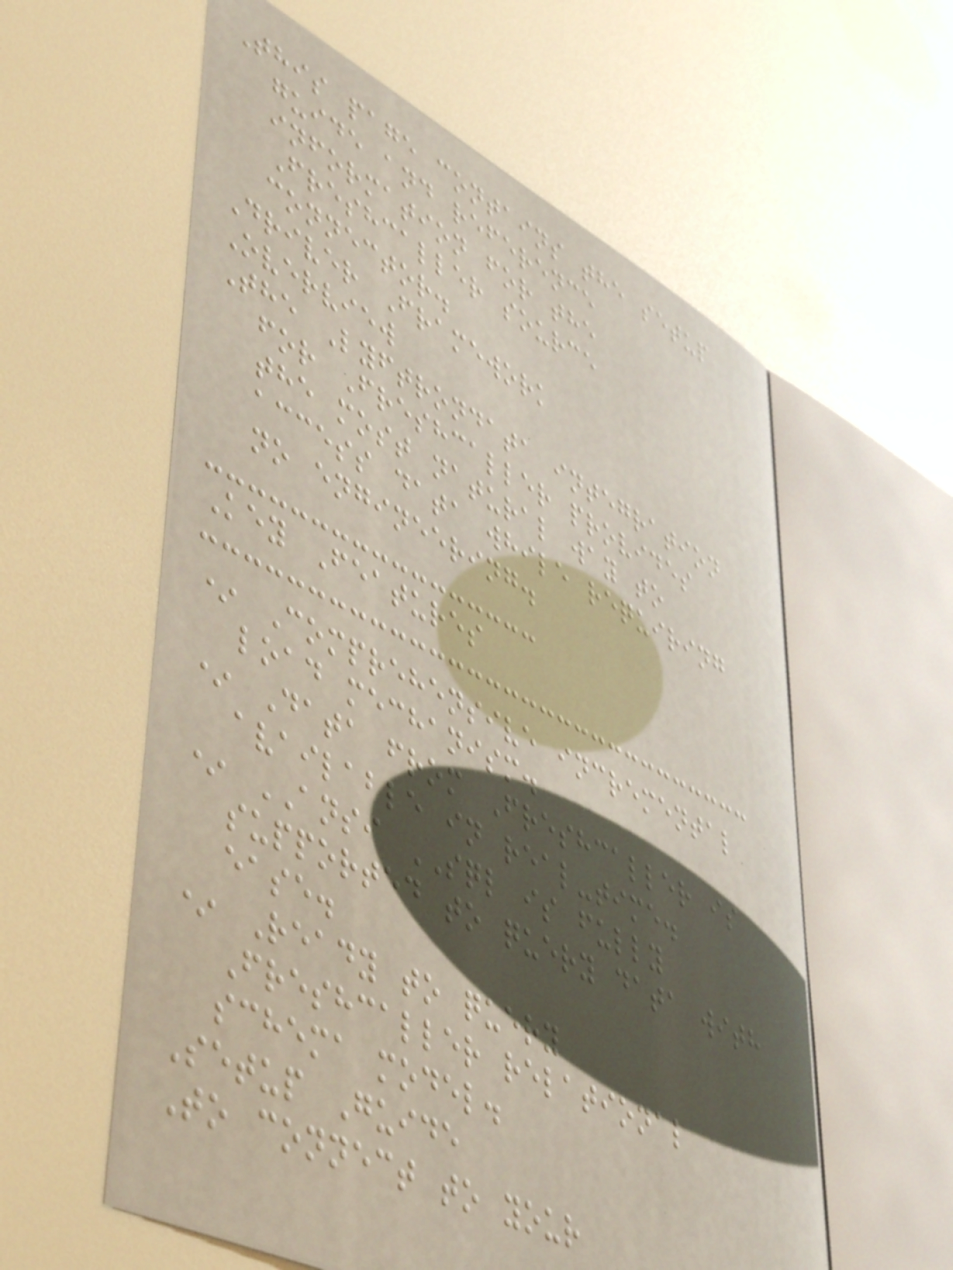This page contains the setup
guide and reference
information for the
Freshcaller source
connector.
Driver Framework
Overview
The Lyftrondata integration
for Freshcaller provides
the most natural way to
access data while requiring
no engineering.
Key Features
* Comprehensive incremental
load mechanism.
* Data from Freshcaller is
available in real-time.
* ANSI SQL is fully
supported to query data with
ease.
* Ready to query
Freshcaller relational
schema model.
Setup Guide
To connect to your
